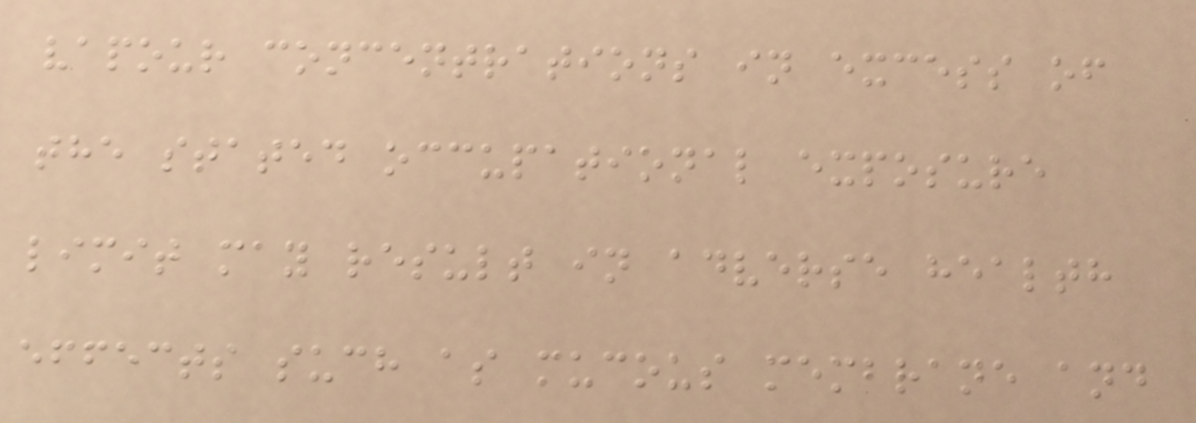vapour concentrations in excess of
the stated occupational exposure
limit may result in adverse health
effects such as mucous membrane and
